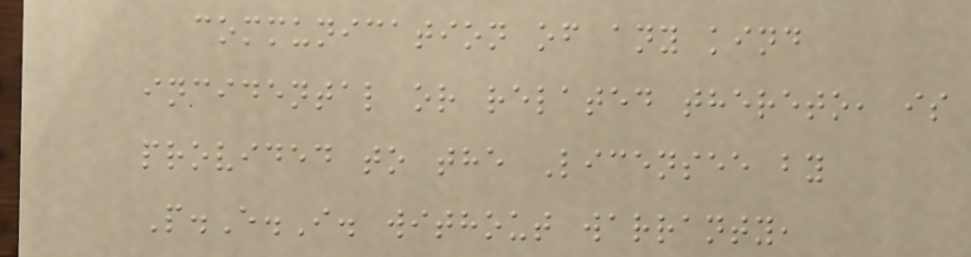communication of any kind
incidental or related thereto, is
provided to the Licensee by
P.E.I. without warranty,
